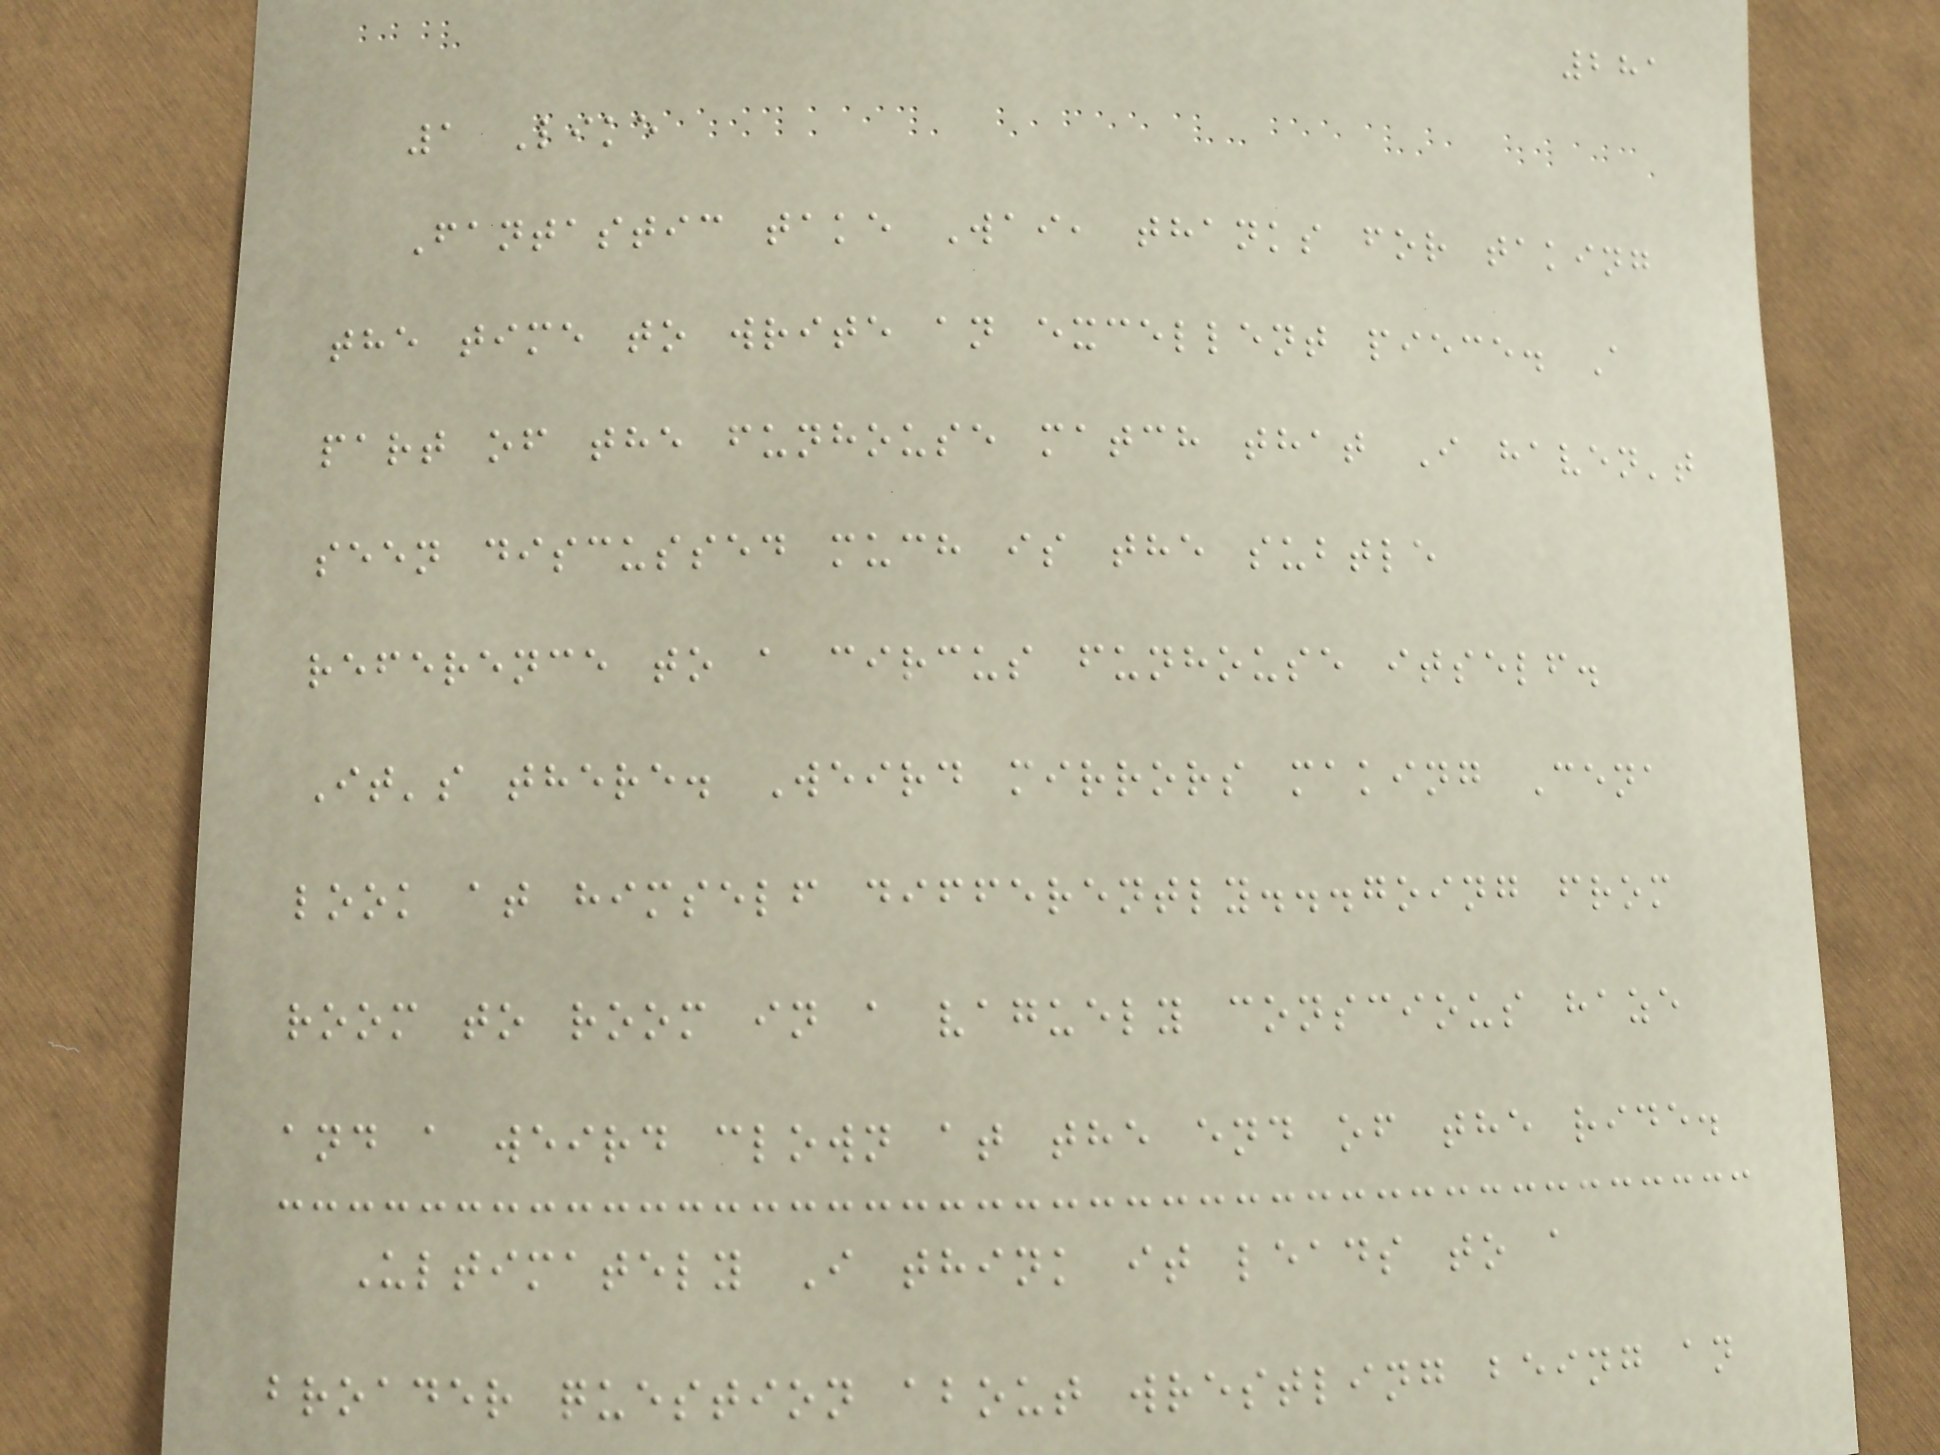281
1 Like
Fantastic take Wai, thanks for taking
the time to write an excellent piece. A
part of the funhouse match that I haven't
seen discussed much is the subtle
reference to a circus funhouse itself.
It's there. Weird mirrors making Cena
look at himself differently...going from
room to room in a vaguely conscious haze
and a weird clown at the end of the ride.
Ultimately I think it leads to a
broader question about wrestling being an
